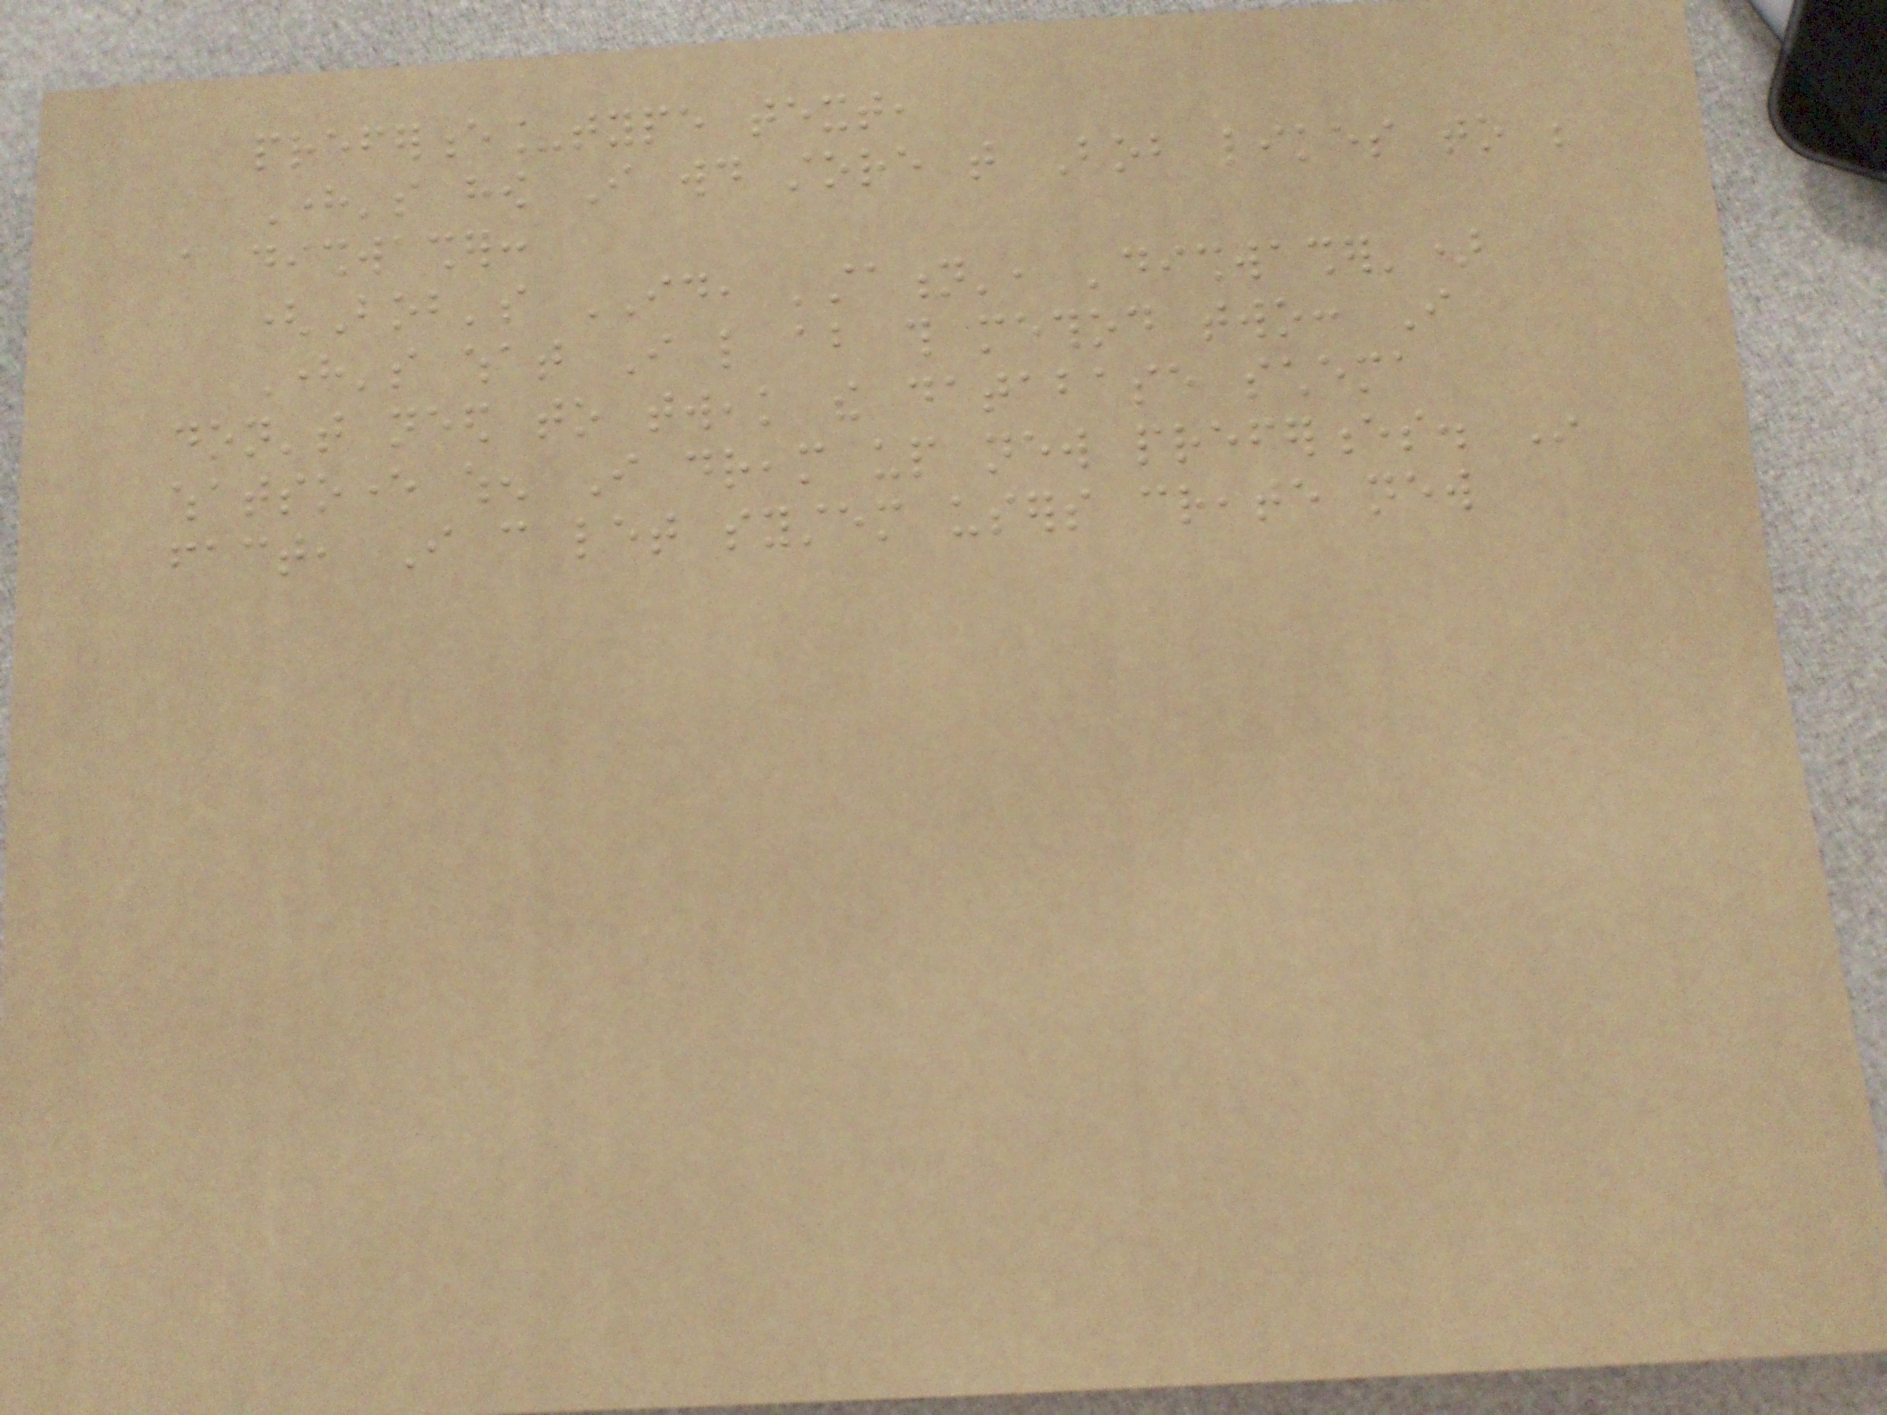preference_type text,
Here's how I would store that Bob likes to be
a dishwasher:
(Bob's ID, 'station', 'dishwasher')
Here's what I like about this method two: I
don't need to tweak the database schema
whatsoever when I dream up new preferences. In
fact, I can let system users create new
